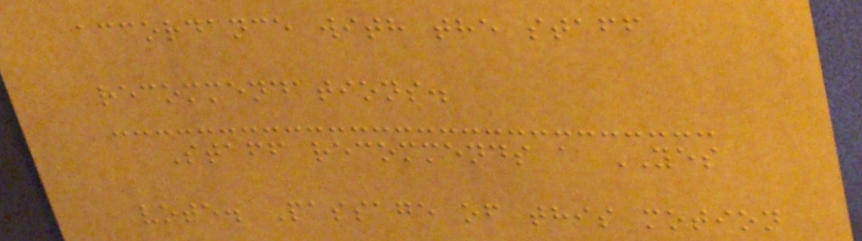accordance with the staff
recommendations.
Staff recommends a YES
vote. Passage of this motion
